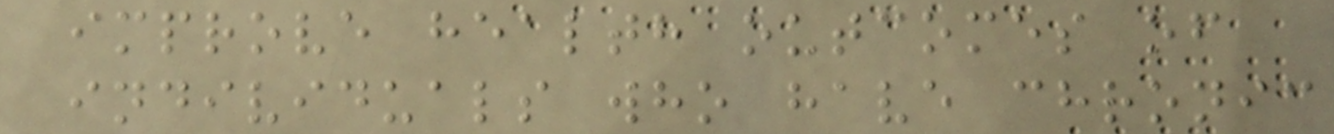improve health outcomes of
individuals who have chronic
